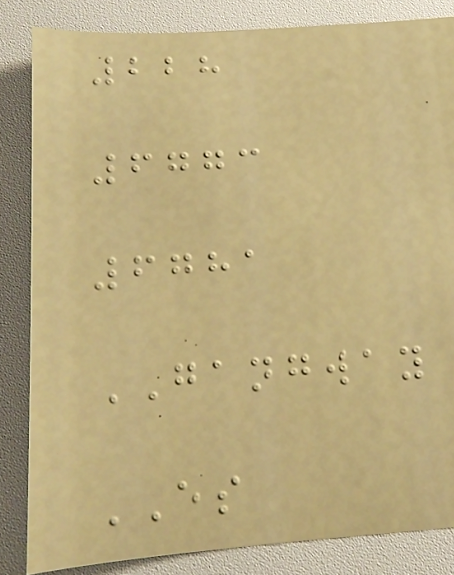228
6773
6781
GANGWAY
ES
